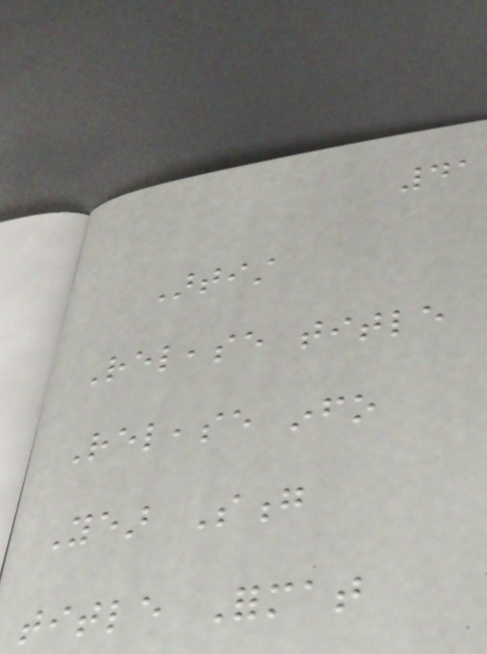41
Artist
Release title
Release info
Year Song
title Format
